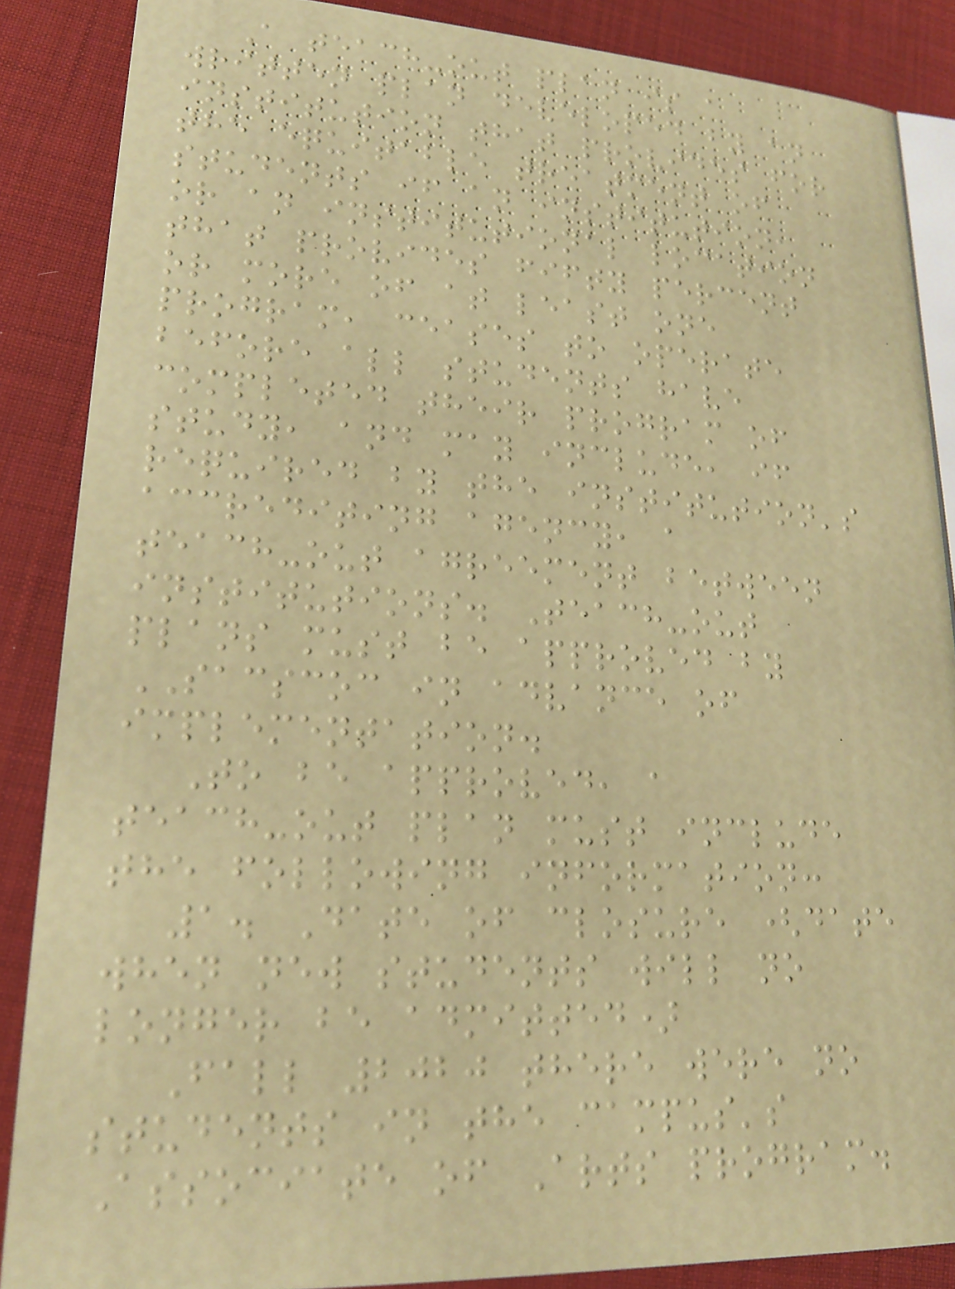A teach-out plan is a
written plan developed by an
institution that provides for
the equitable treatment of
students if an institution,
or an institutional location
that provides fifty percent
or more of at least one
program, ceases to operate
before all students have
completed their program of
study, and may include, if
required by the institution's
accrediting agency, a
teach-out agreement between
institutions. Teach-out
plans must be approved by
SACSCOC in advance of
implementation.
To be approved, a
teach-out plan must include
the following information:
1. Date of closure (date
when new students will no
longer be admitted)
Fall 2020 there were no
students in the campus's
Associate of Arts program.
